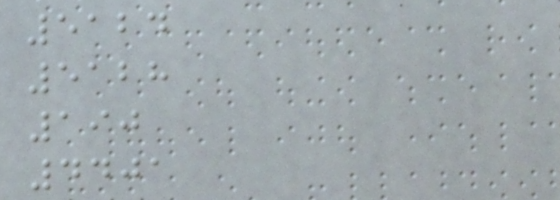5124
5128
190
4401
